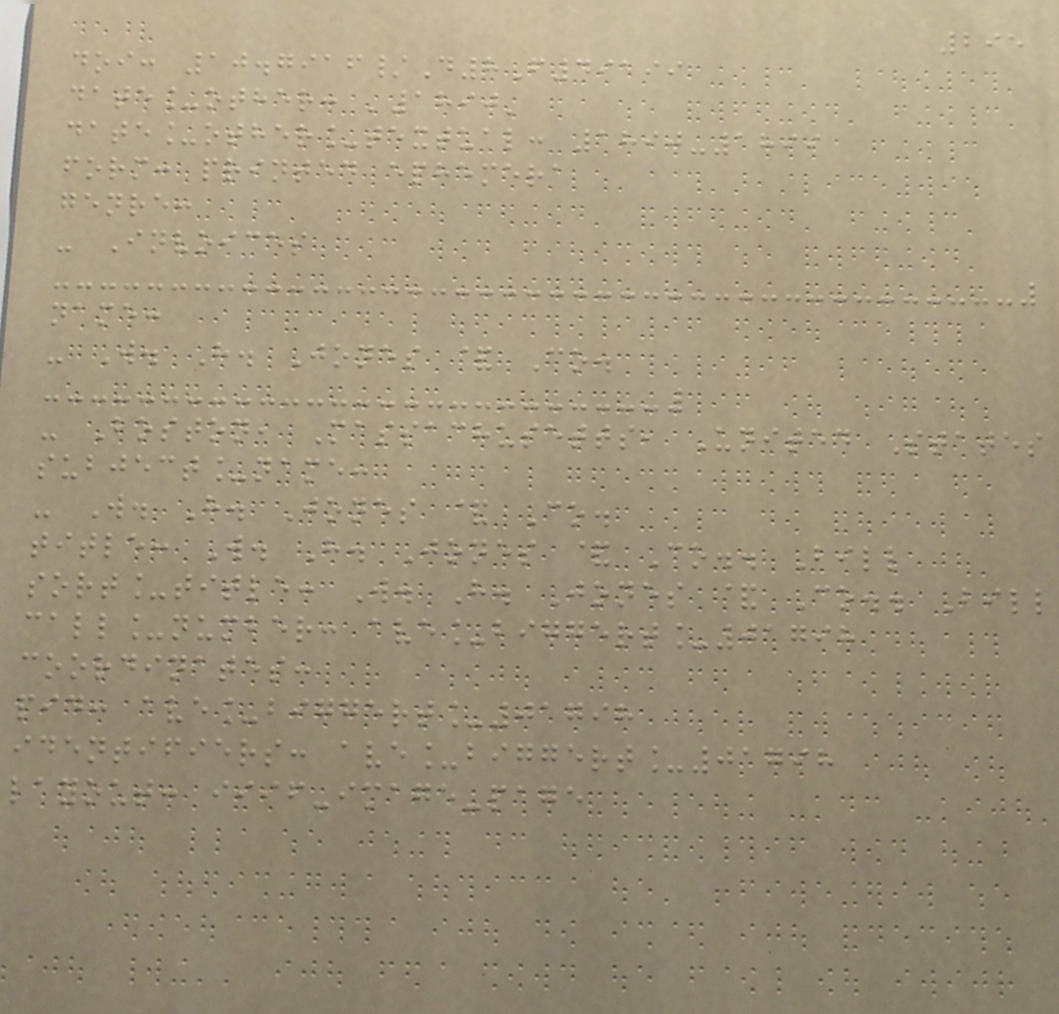295
doi: 10.7916/D8F49199
date_other: '1890'
date_other_textual: 1890-1899
form: printed ephemera
genre:
- Invoices
name:
- W. H. Jones & Co.
- Boston, Massachusetts, United States
subject_name:
- W. H. Jones & Co.
title: W. H. Jones & Co.. Bill
sort_title: W. H. Jones & Co.. Bill
call_number: ave_biggert_01798
coordinates:
pid: ave_biggert_01798
identifiers: ave_biggert_01798
layout: iiif-image-page
